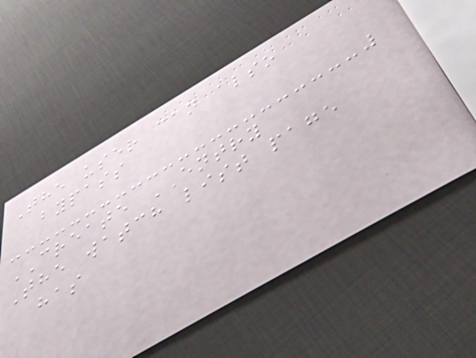The user can also
bypass
CREATE ENTRY
The watch list page
has
